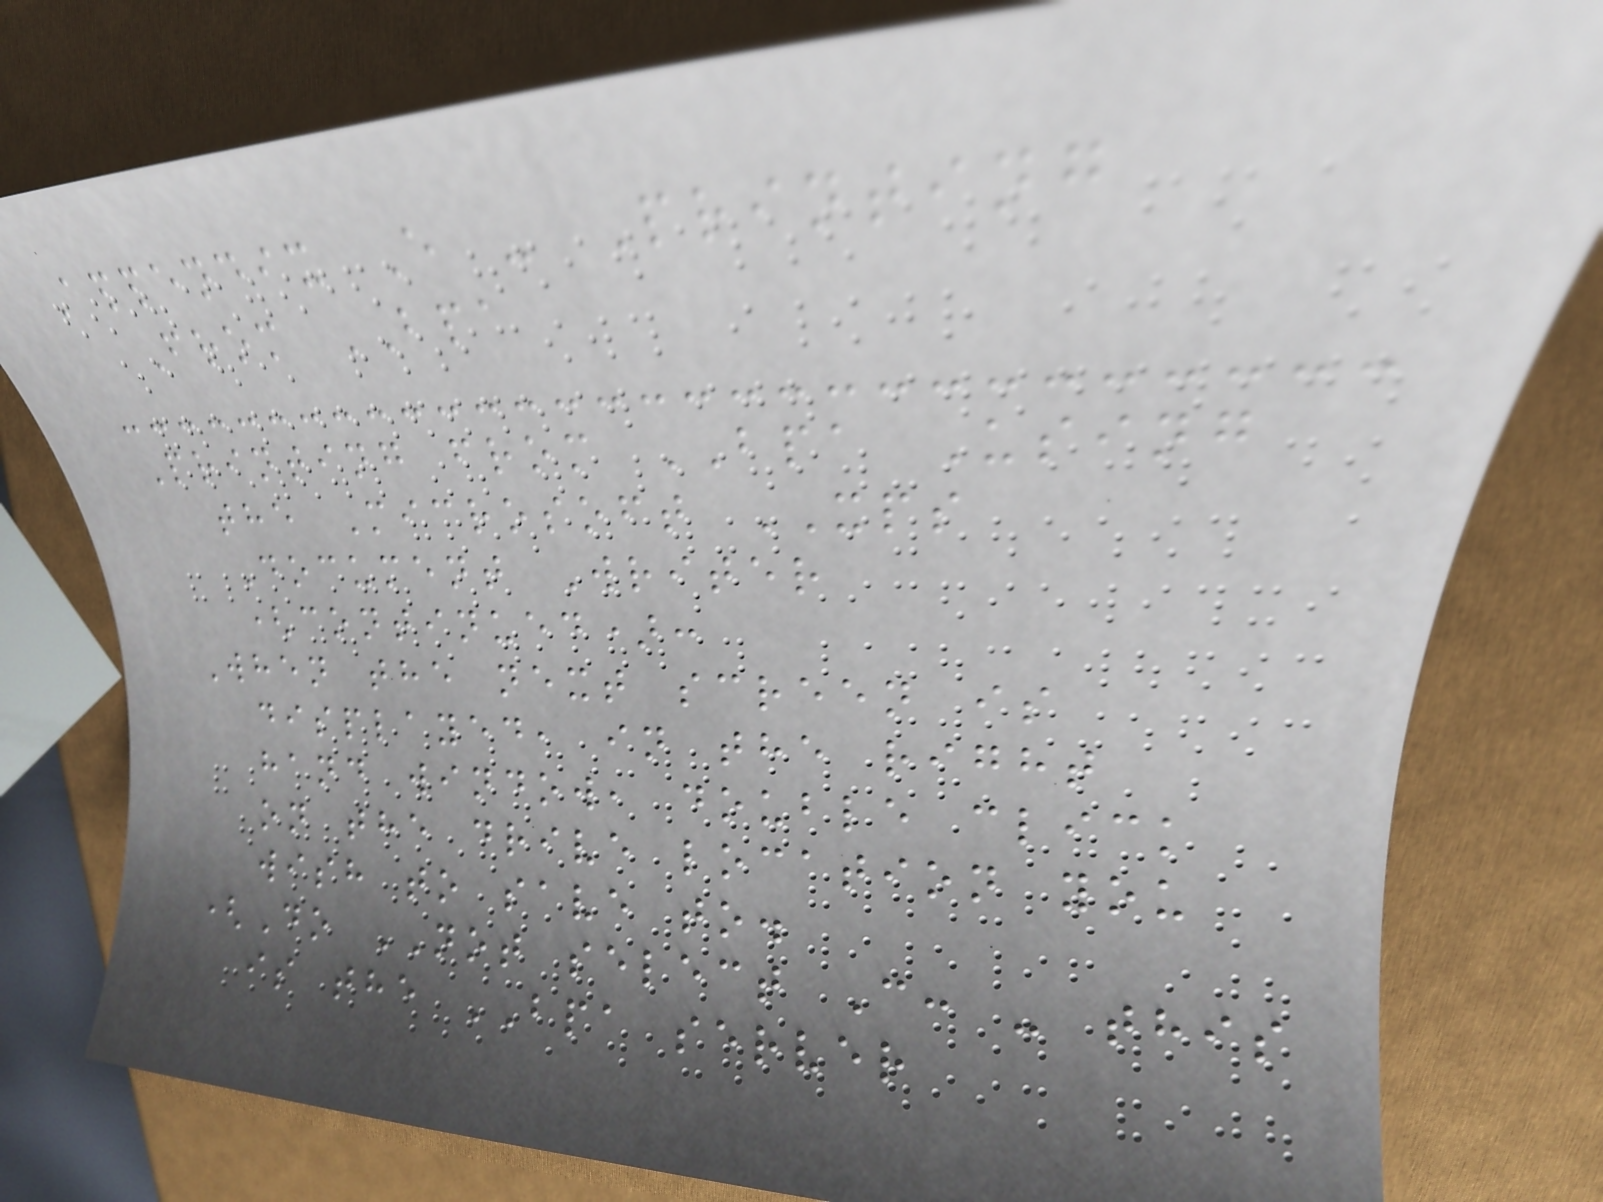Appendix E - Printing
From BPA
Printing from BPA Using
the Microsoft XPS
Document Writer
(continued):
When the next screen is
displayed, in the right
hand window, double click
on the drive location you
wish to save to.
(Do NOT select C: - this
is the BPA server
